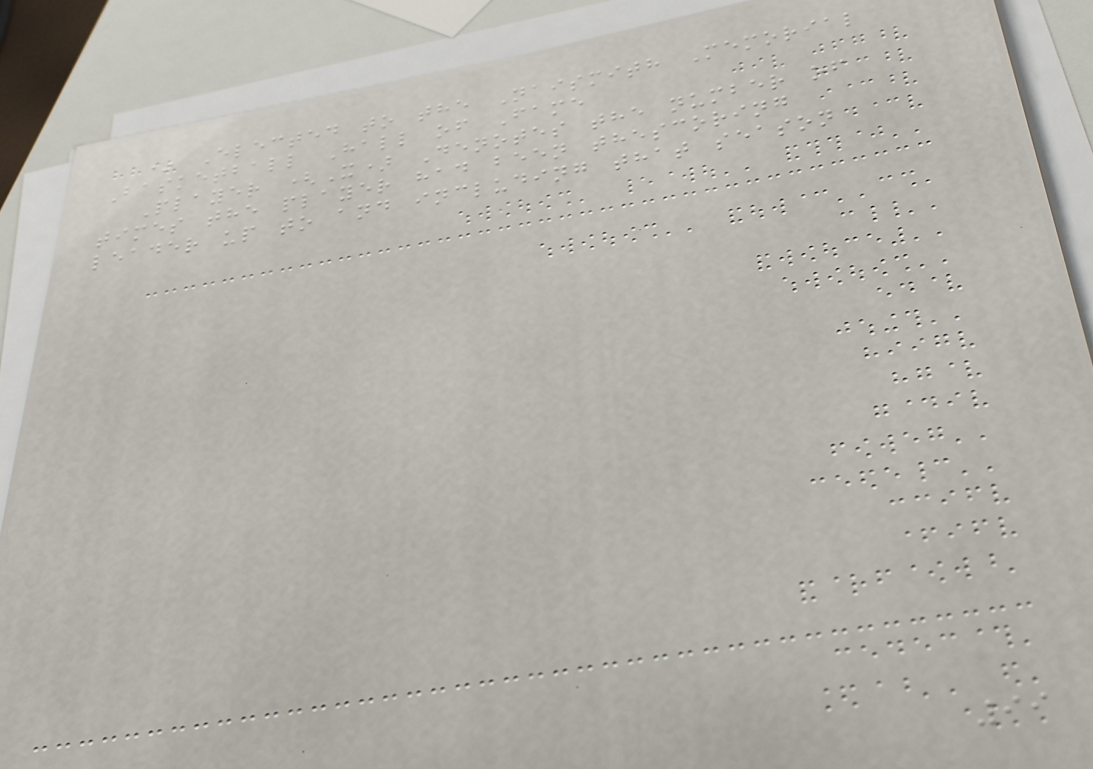* Elected to the Naismith Memorial
Basketball Hall of Fame
Player (X) Denotes the number of
times the player had been thescoring
leader up to and including that season
99
